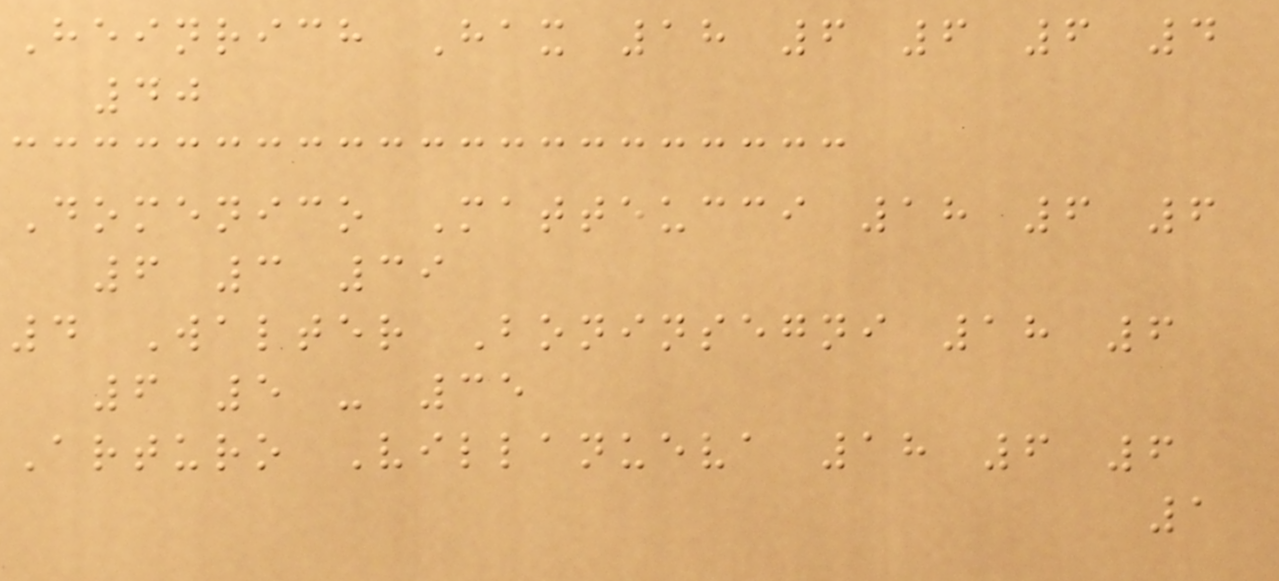Heinrich Hax 18 6 6 6 4
40
Domenico Matteucci 18 6 6
6 3 39
4 Walter Boninsegni 18 6
6 5 - 35
Arturo Villanueva 18 6 6
1
